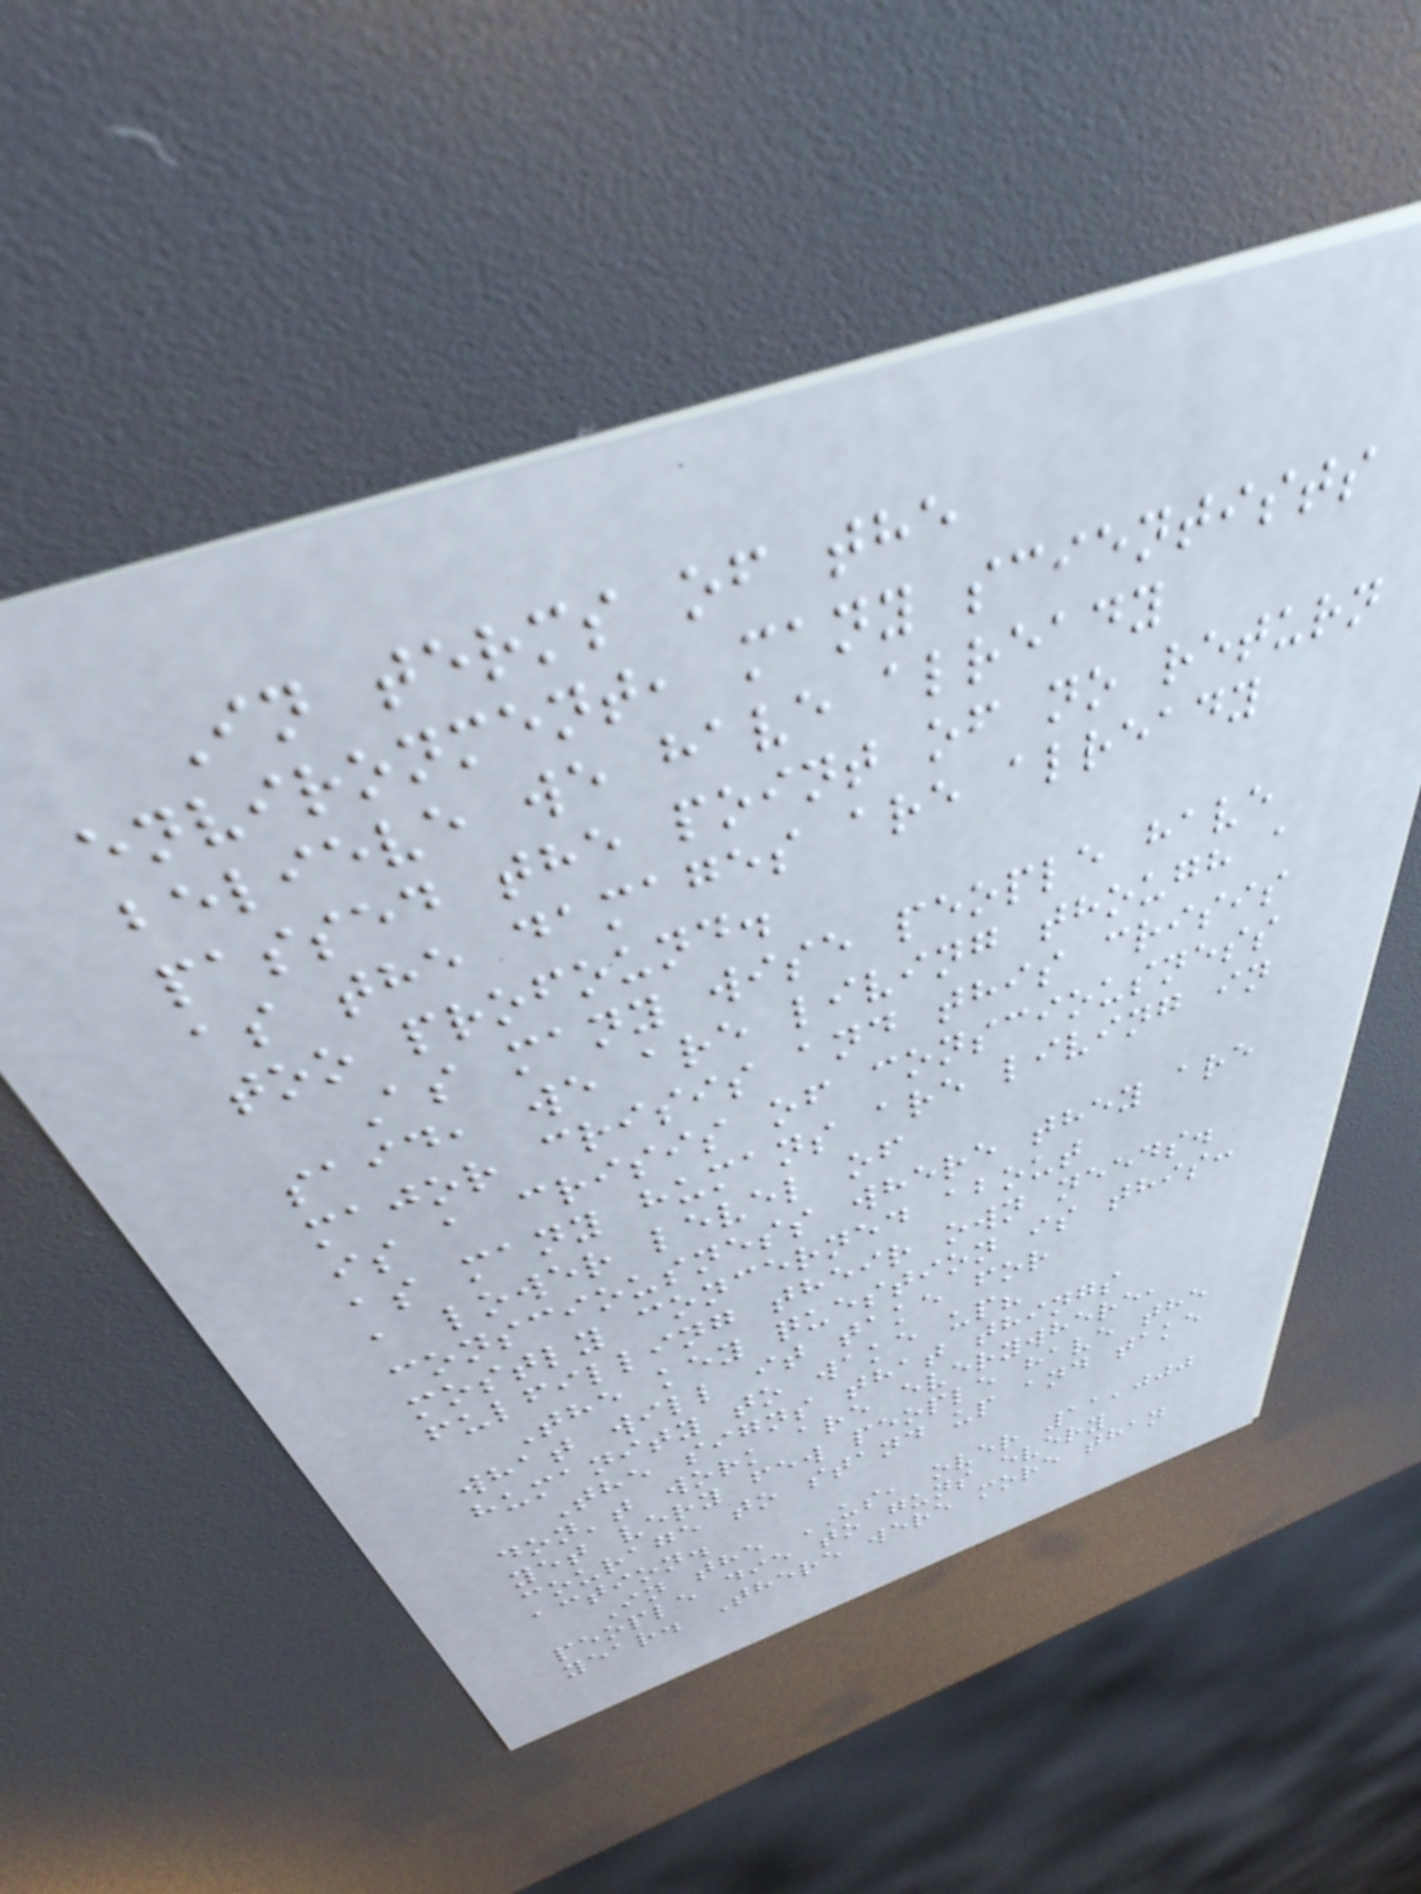In terms of the
environment, many scientists
believe we have already
passed the point of no return
as the damages are already
too profound.
As many wise people have
said, we are living though a
major crisis and this crisis
is a crisis of consciousness
as many humans are living in
a lower level of
consciousness where they are
mostly concerned about
fulfilling their own needs.
The key question is this:
what will it take for
humanity to wake up?
The signs that things
don't work are everywhere,
yet very few people have the
courage to stand up and take
action.
In the US, over 11,000
people die to guns every
year. There were more than
